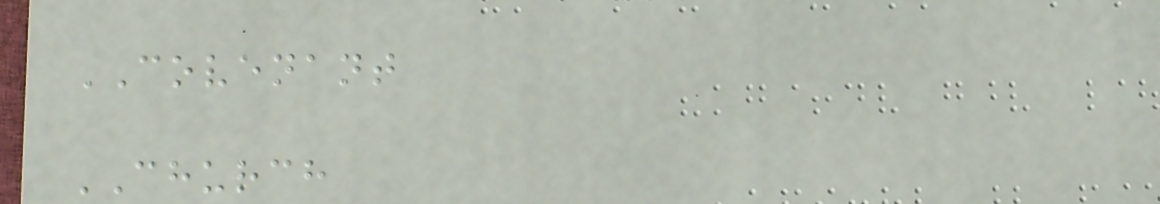COVENANT
CHURCH
